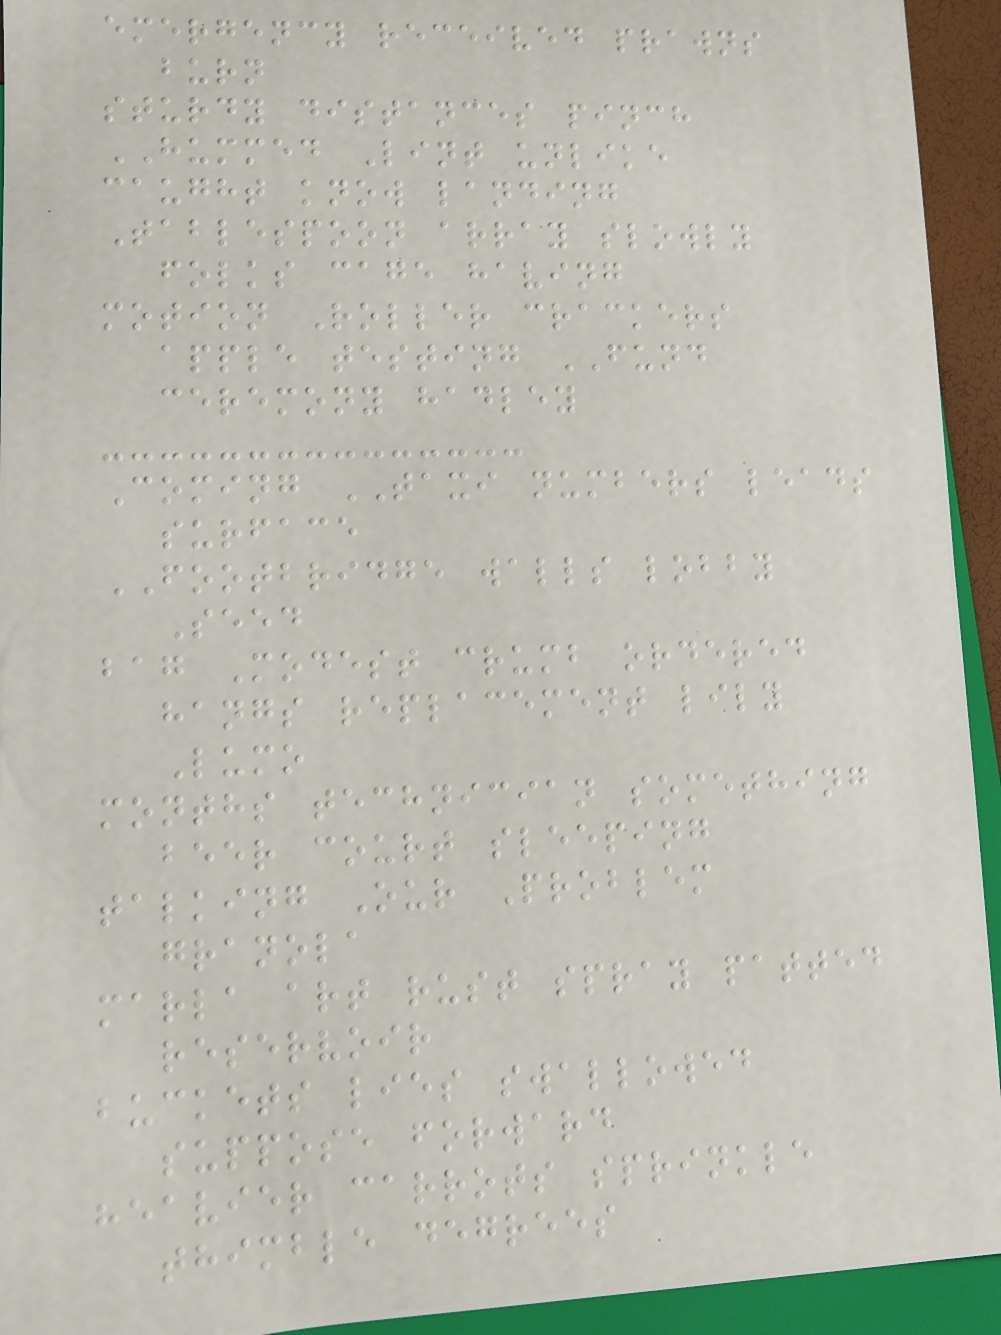emergency received prawns
burn
sturdy distances pinch
HUMMED Lint unlike
caught know landing
Tablespoon array slowly
folks cage having
motion Roller crackers
apple testing FUND
ceremony hadley
Coming TAXI numbers leads
surface
FOOTBRIDGE walls lobby
Seed
bag Modest crumb ordered
hangs replacement lily
Lumo
months technician something
beer court sleeping
talking Our Problem
granola
marla art rust spray patted
reservoir
buckets lies swallowed
suppose forward
heavier carrots sprinkle
thimble degrees
